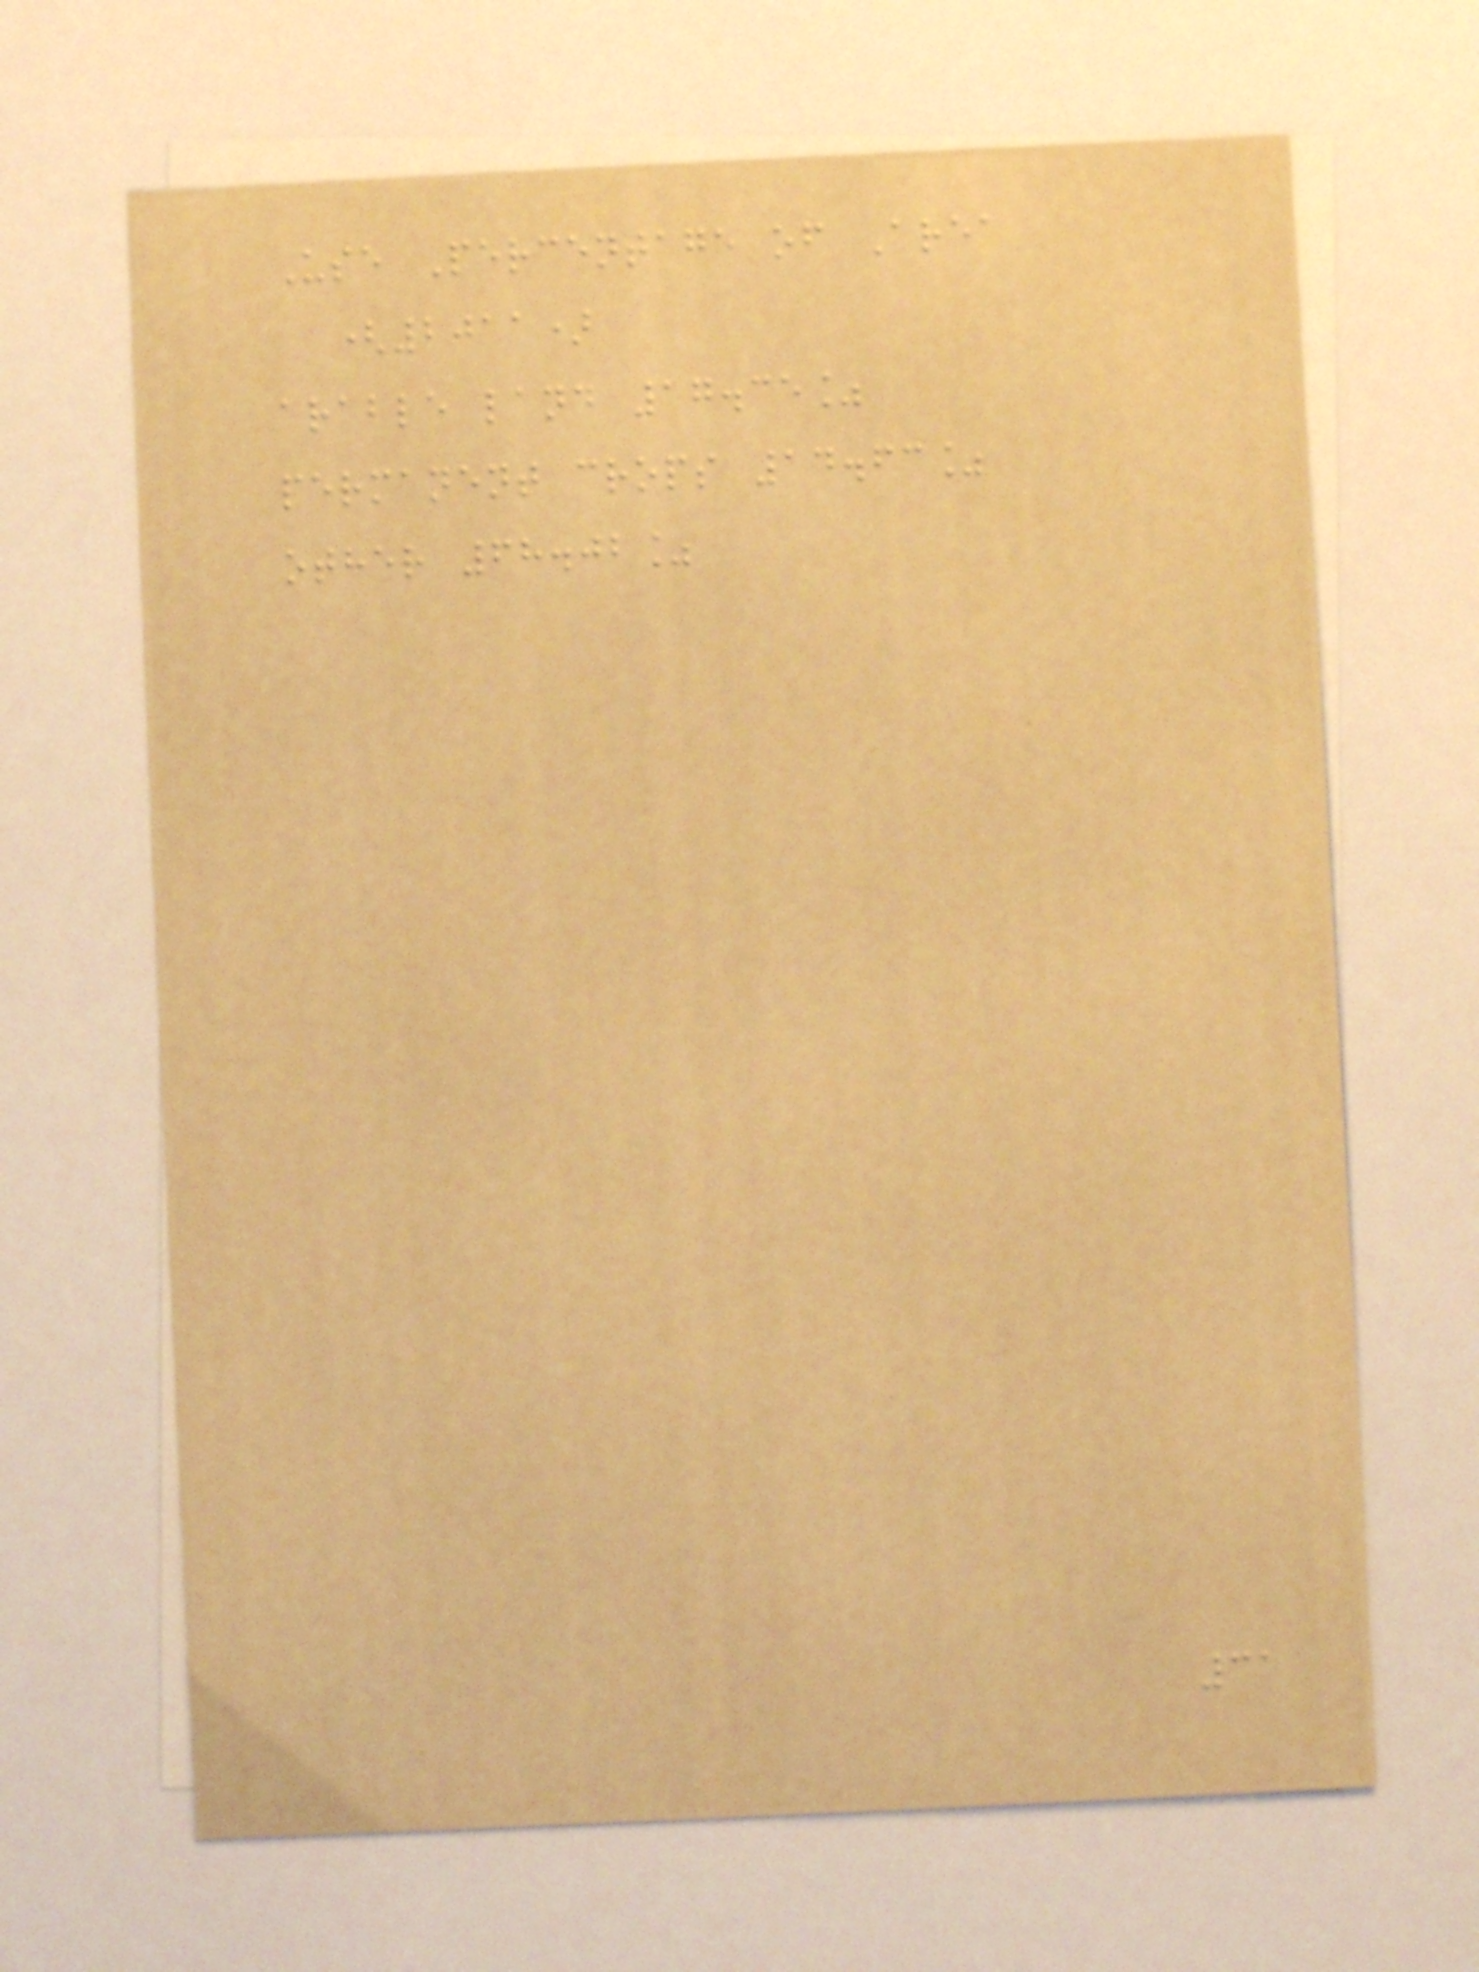Use Percentage of Area
(2011)
arable land 17.35%
permanent crops 14.63%
other 68.02%
31
